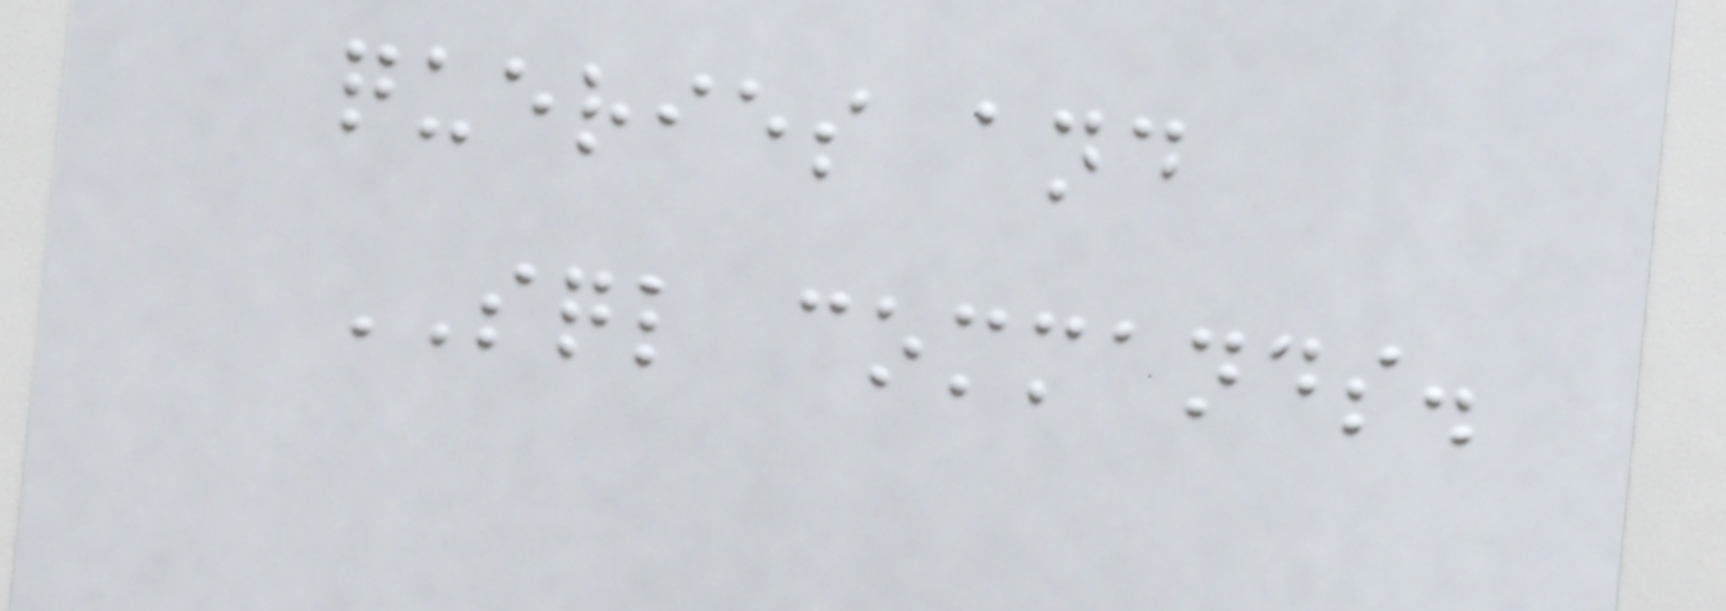queries and
SQL commands.
